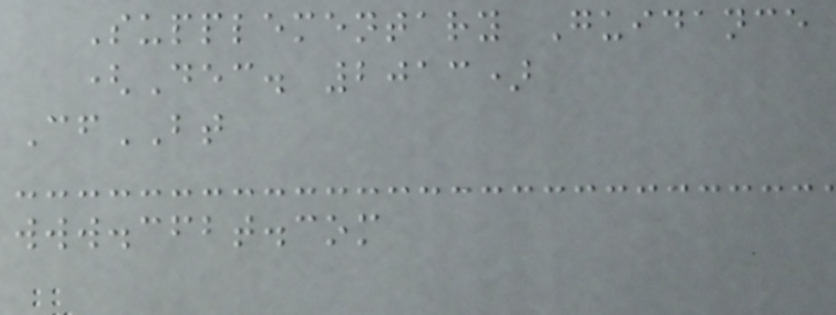Supplementary Guidance
(Dec. 2013)
CfBT
www.cfbt.com
